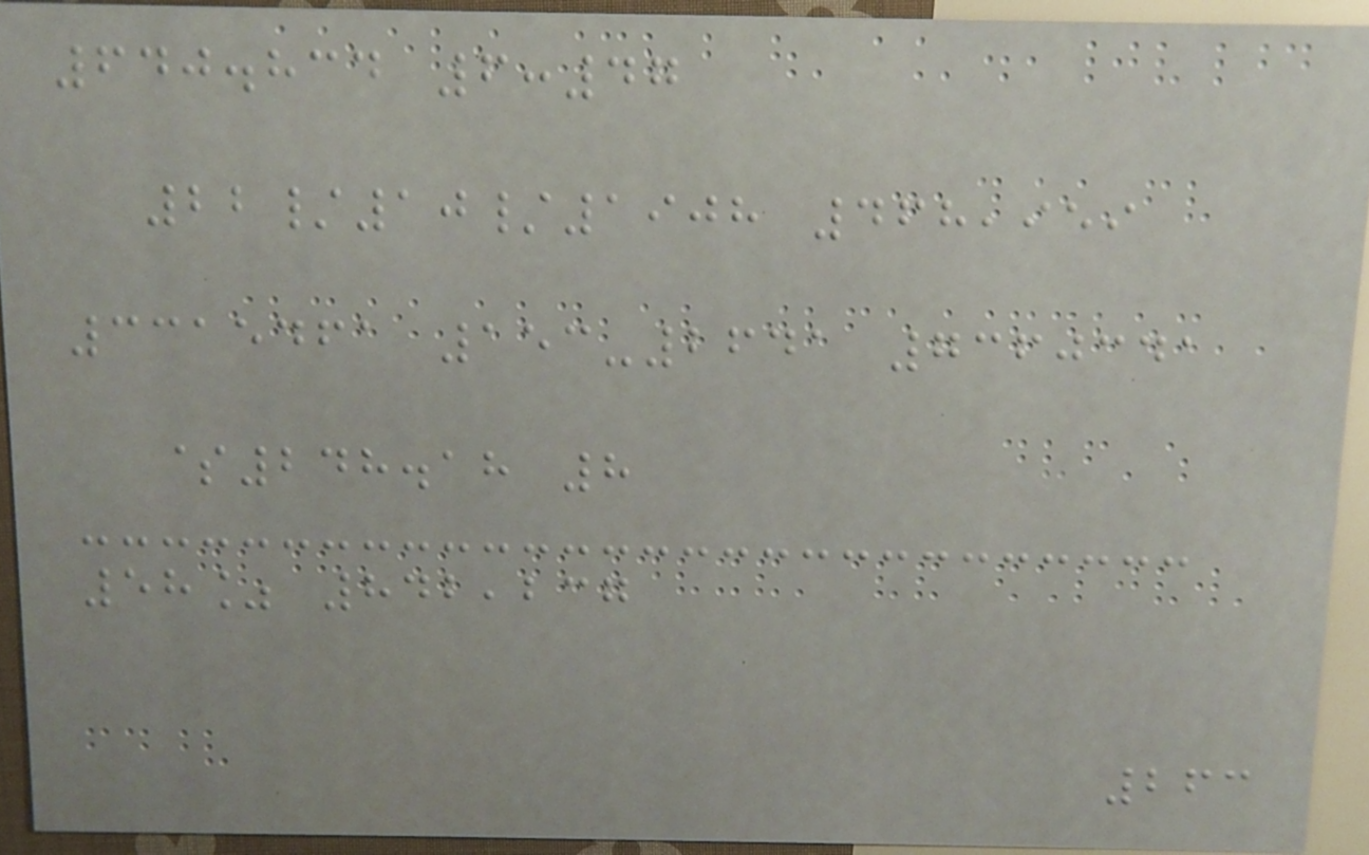640.834 6:47
22/10/1908 468,959
3315461 153-2641 7360341
$248.18 8
58% 842,237
263
